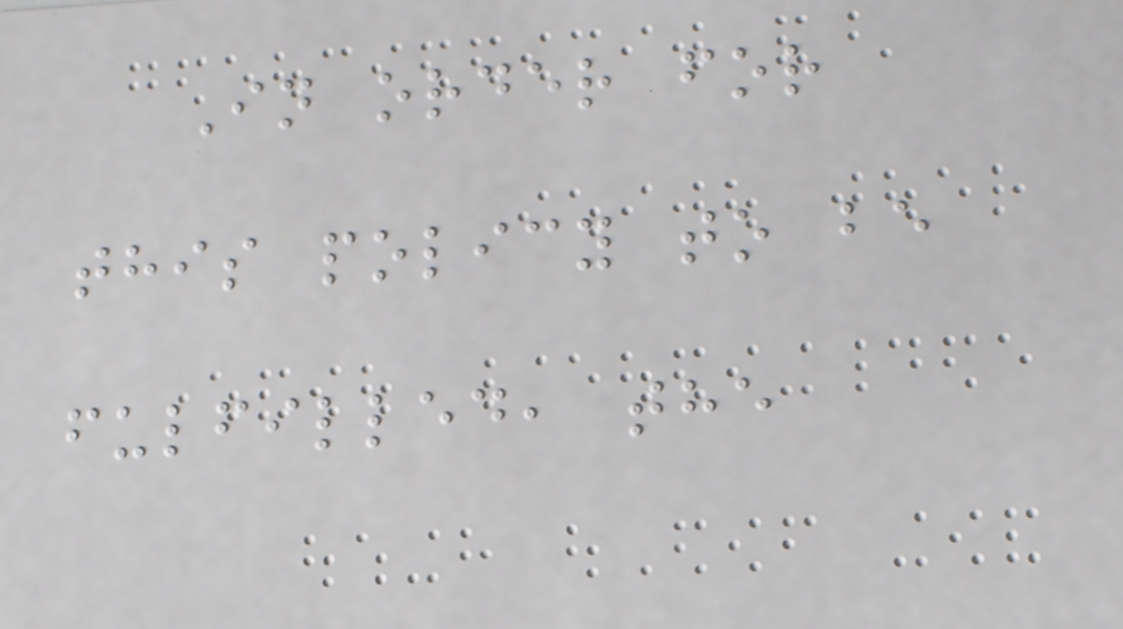In order for
this policy to be
fulfilled, the
